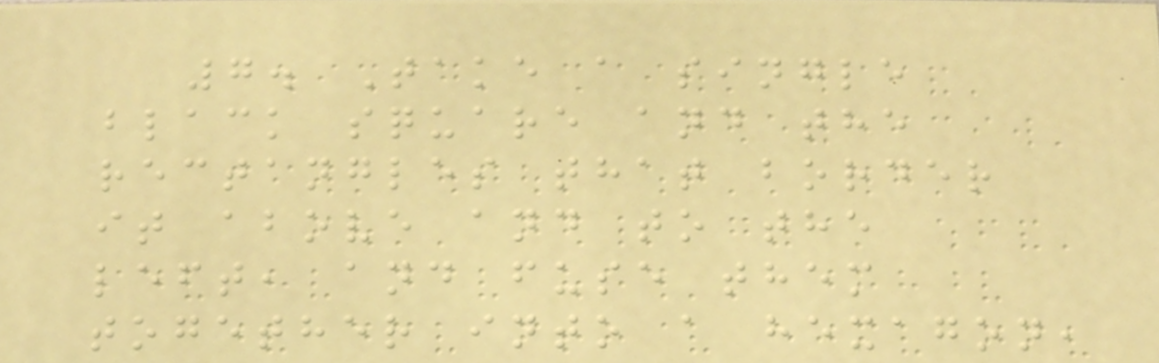7. Take a single
black square and the
rectangles that border
it above and to the
left, and fuse them
together into a hexagon,
